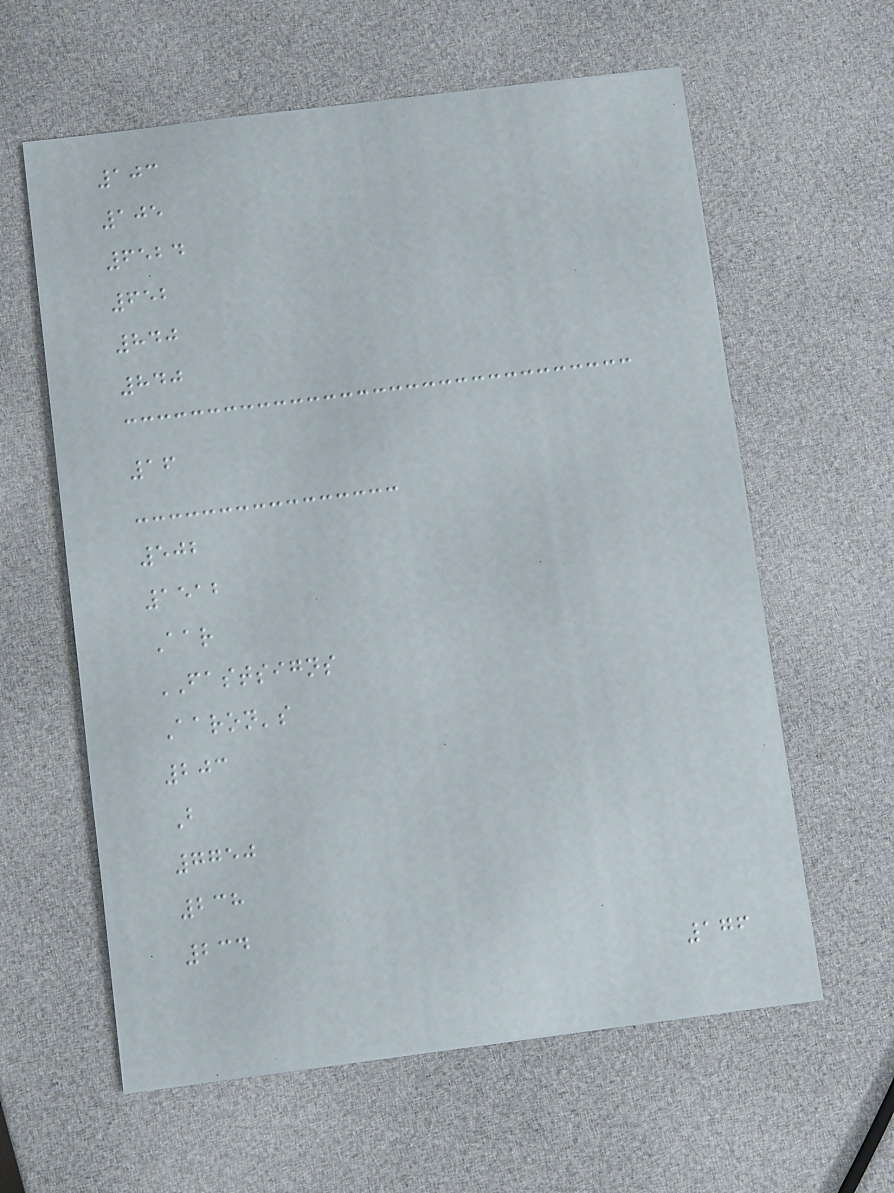103
105
6524
652
840
840
16
502
1512
Aar
FASTSIGNS
Aaron's
203
B
7750
238
234
176
